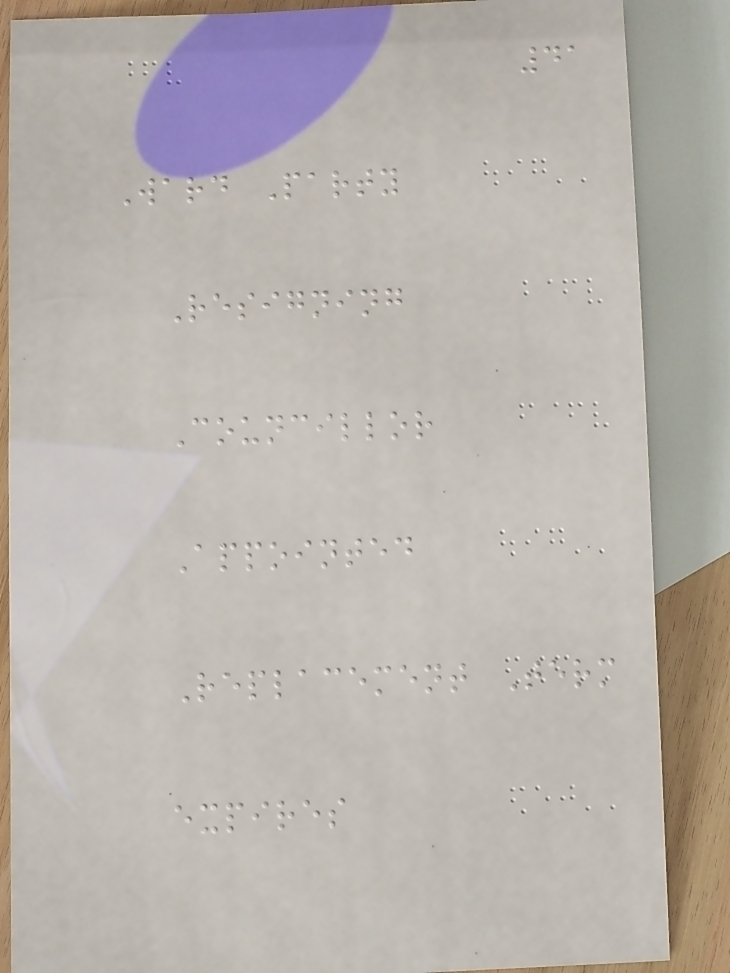41
Ward Party
Resigning
Councillor
Appointed
Replacement Term
expires
